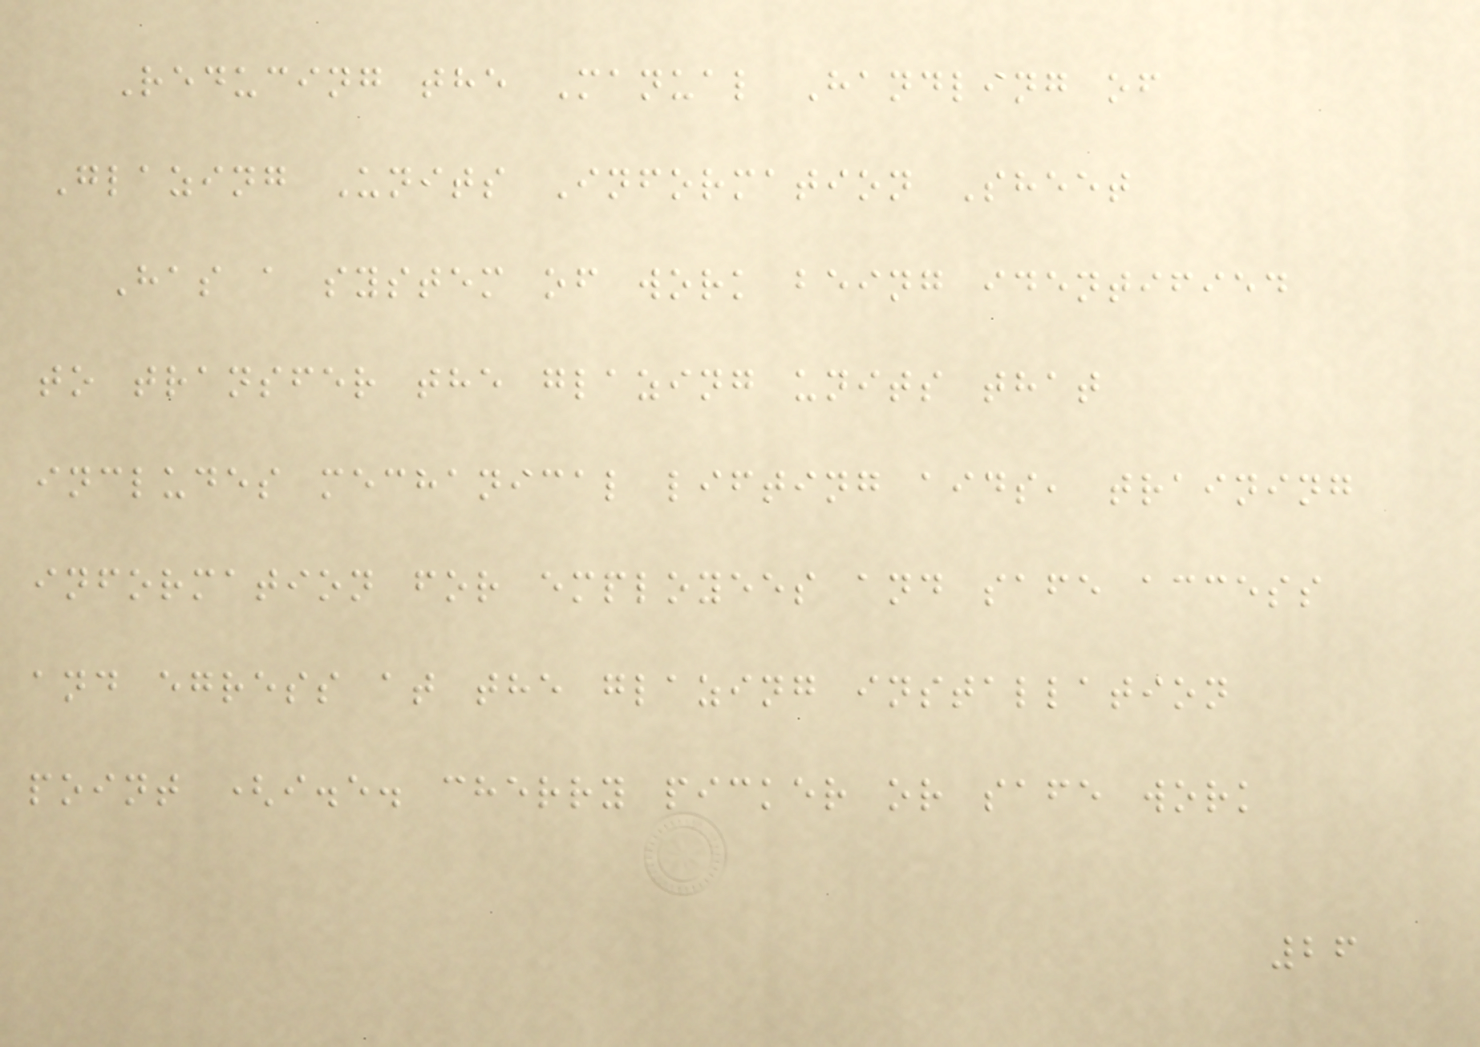Reducing the Manual Handling of
Glazing Units Information Sheet
Has a system of work being identified
to transfer the glazing units that
includes mechanical lifting aids, training
information for employees and safe access
and egress at the glazing installation
point (i.e. cherry picker or safe work
26
